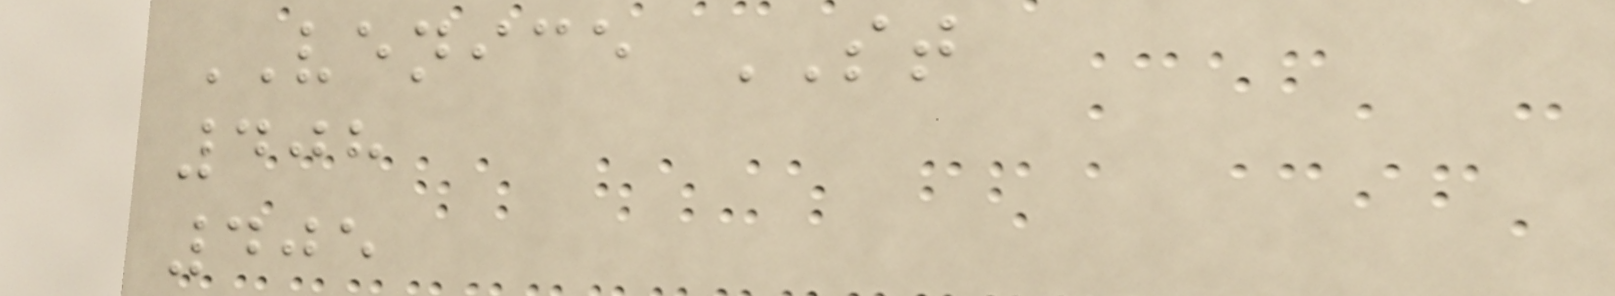VENICE ST
408
405
